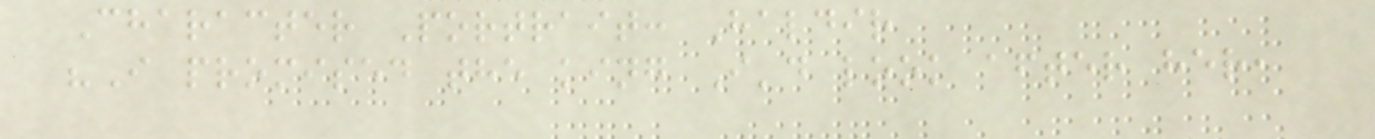Character Portrait: Haldir
"I promised the king I'd look after her,
